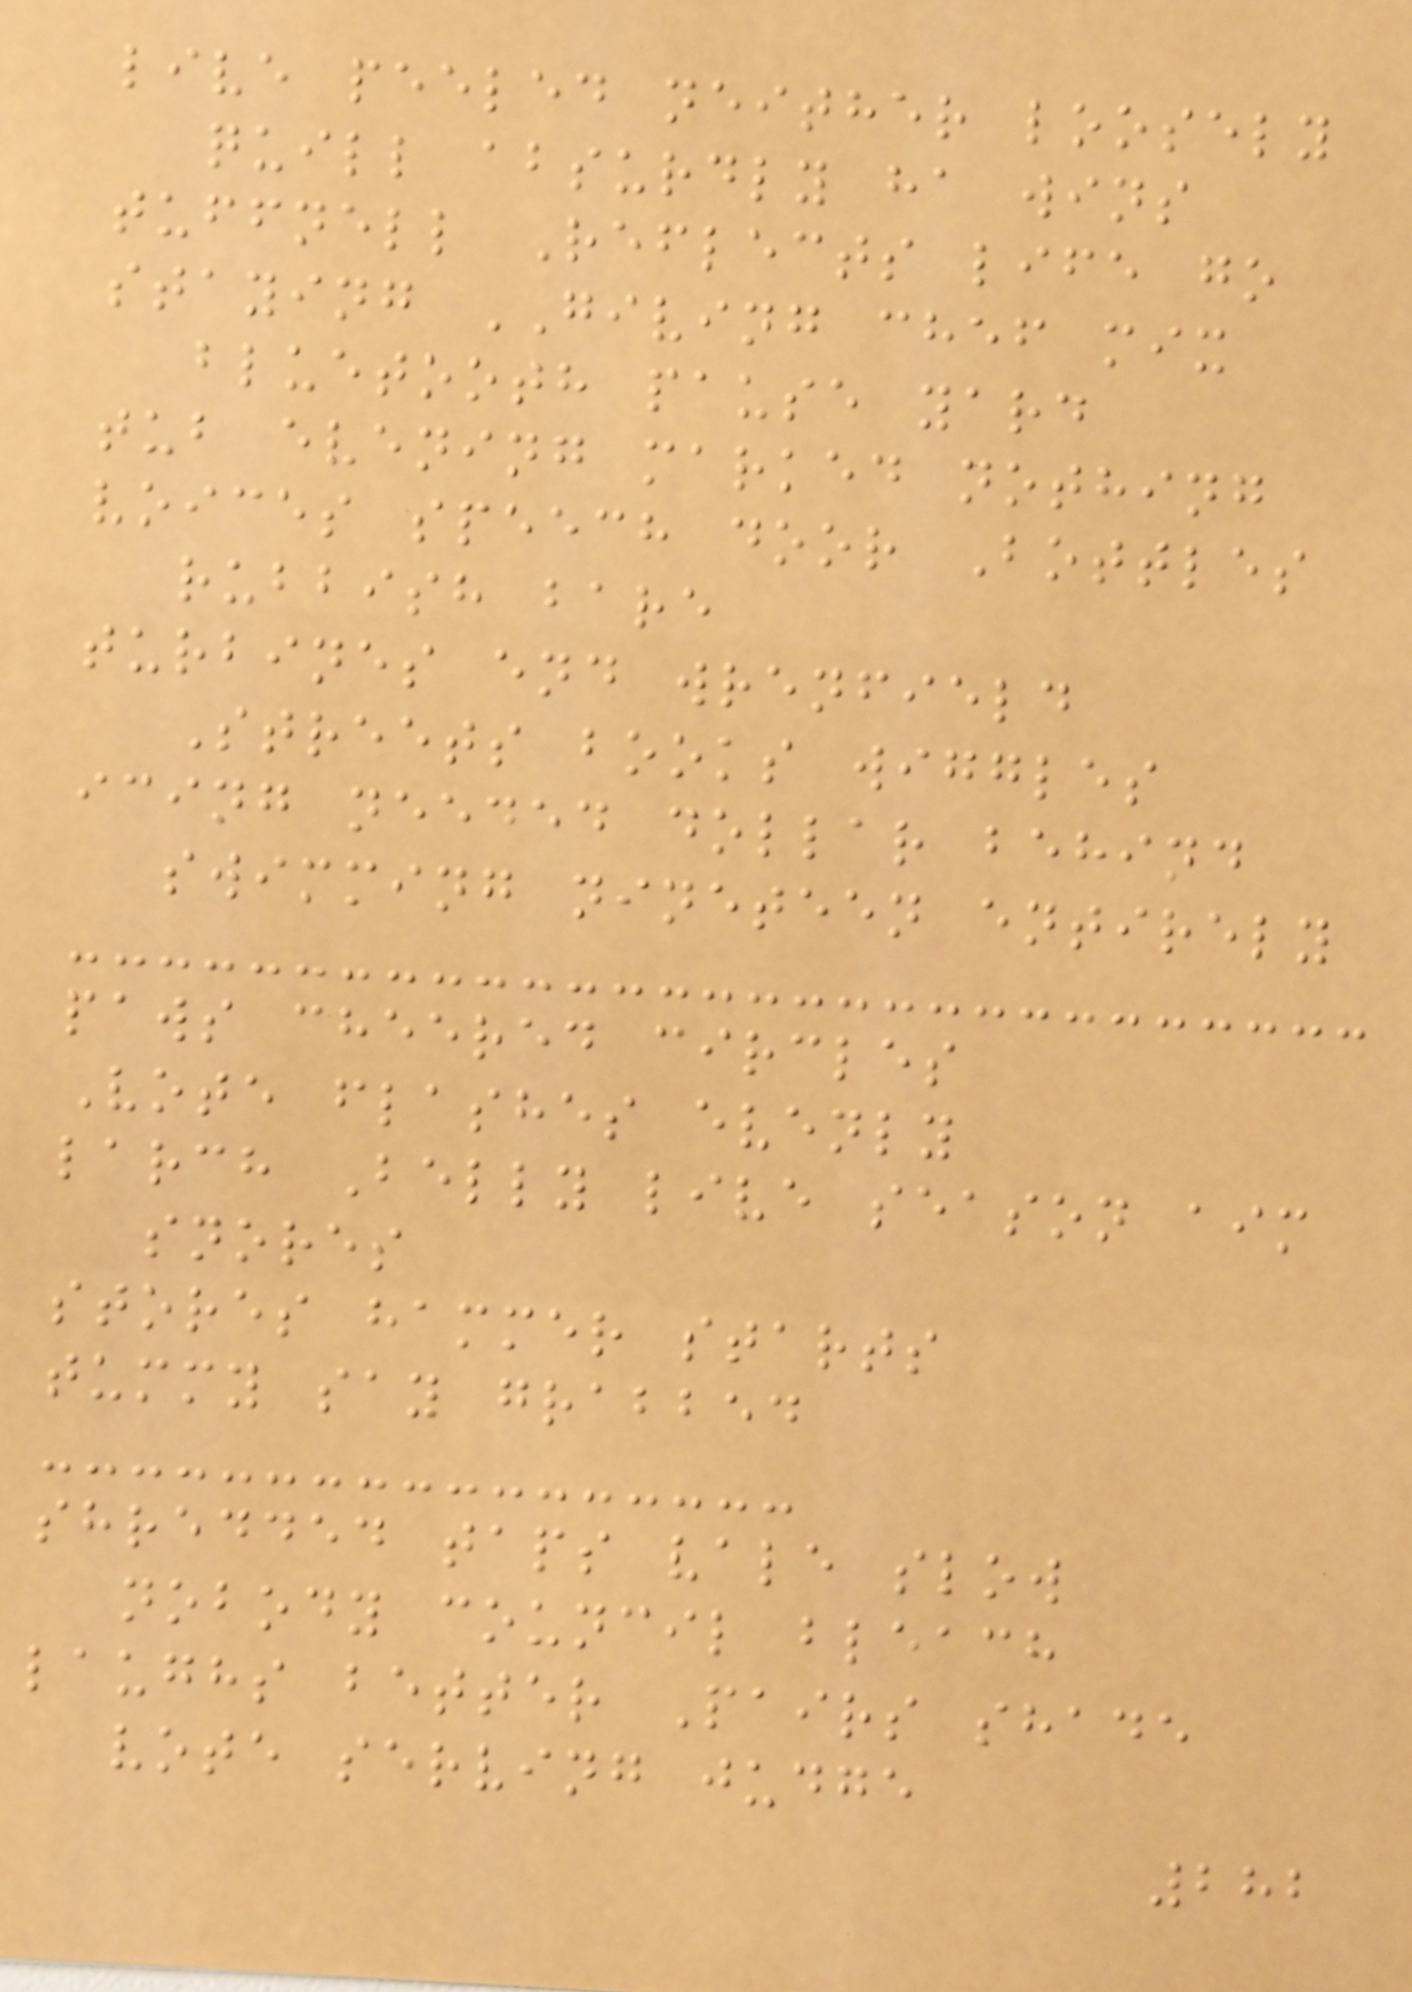live peeled neither loosely
quill absurdly ha wins
tuffnell Reflects life go
staying GIVING chef mix
bluetooth pause yard
tub evening marked nothing
voices speech door Bottles
rubbish bare
turbines end wrenfield
Streets books wiggles
icing needed dollar behind
swimming nineteen entirely
paws cheered circles
Vote flashes evenly
larch Belly live season aim
snores
stores hammer starts
tummy say grabbed
shredded taps vale slow
nobody council bleach
laughs better Pairs shade
vote serving judge
282
